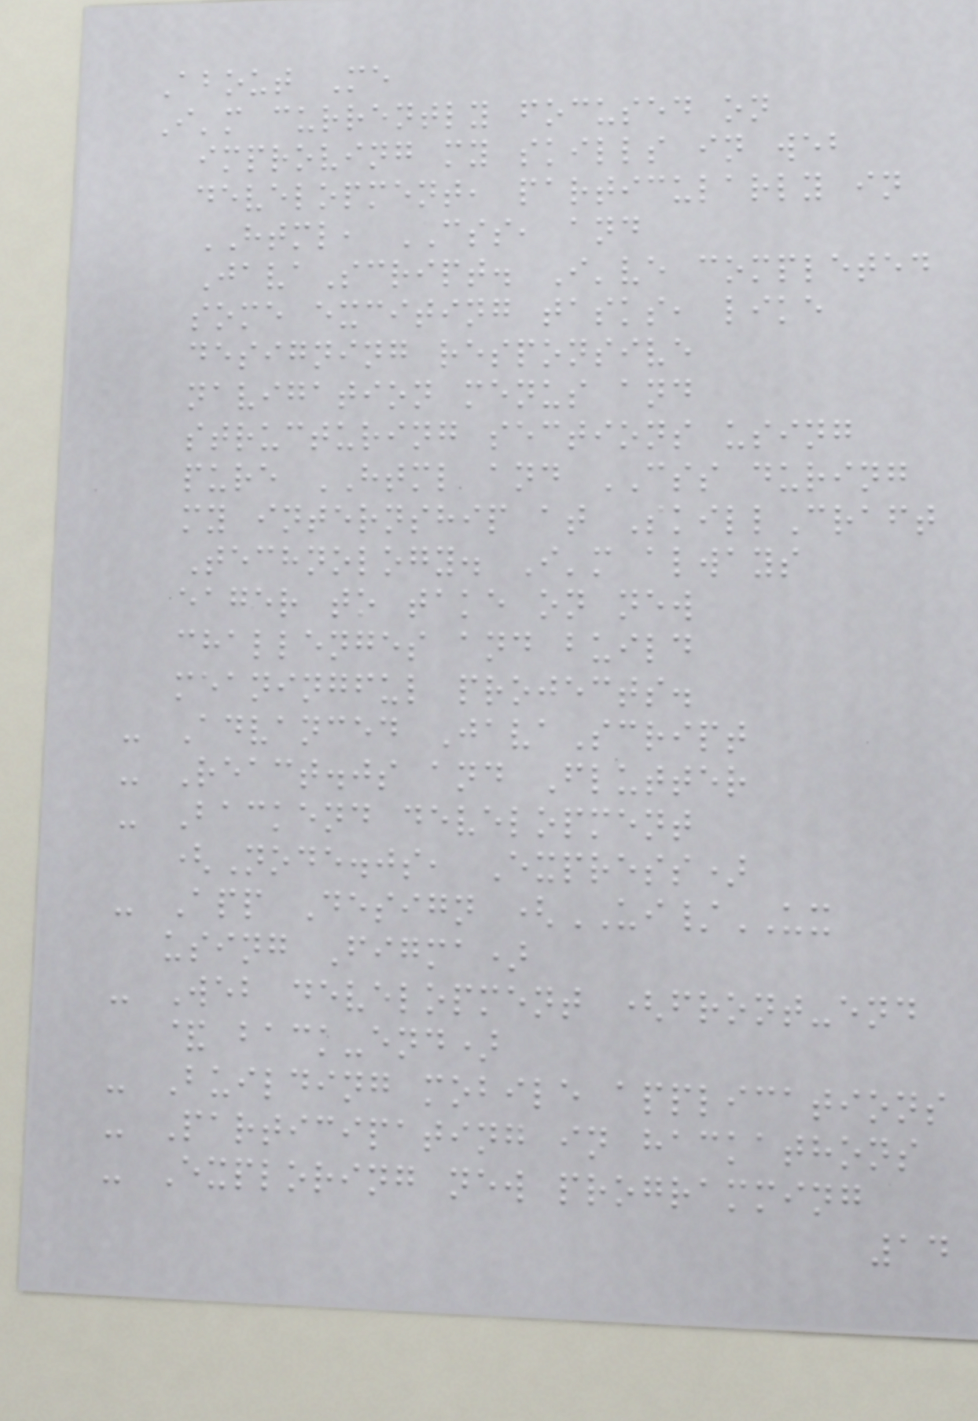About Me
I'm currently focused on
improving my skills in web
development, particularly in
HTML, CSS, and
JavaScript. I've completed
some exciting tasks, like
designing responsive
navigation menus and
structuring sections using
pure HTML and CSS during
my internship at SkillCraft
Technology. I'm always
eager to take on new
challenges and build
meaningful projects.
- Advanced JavaScript
- React.js and Flutter
- Backend development
(Node.js, Express)
- App Design (UI/UX
using Figma)
- Web development (front-end
& back-end)
- Building mobile applications
- Participating in hackathons
- Exploring new programming
14
